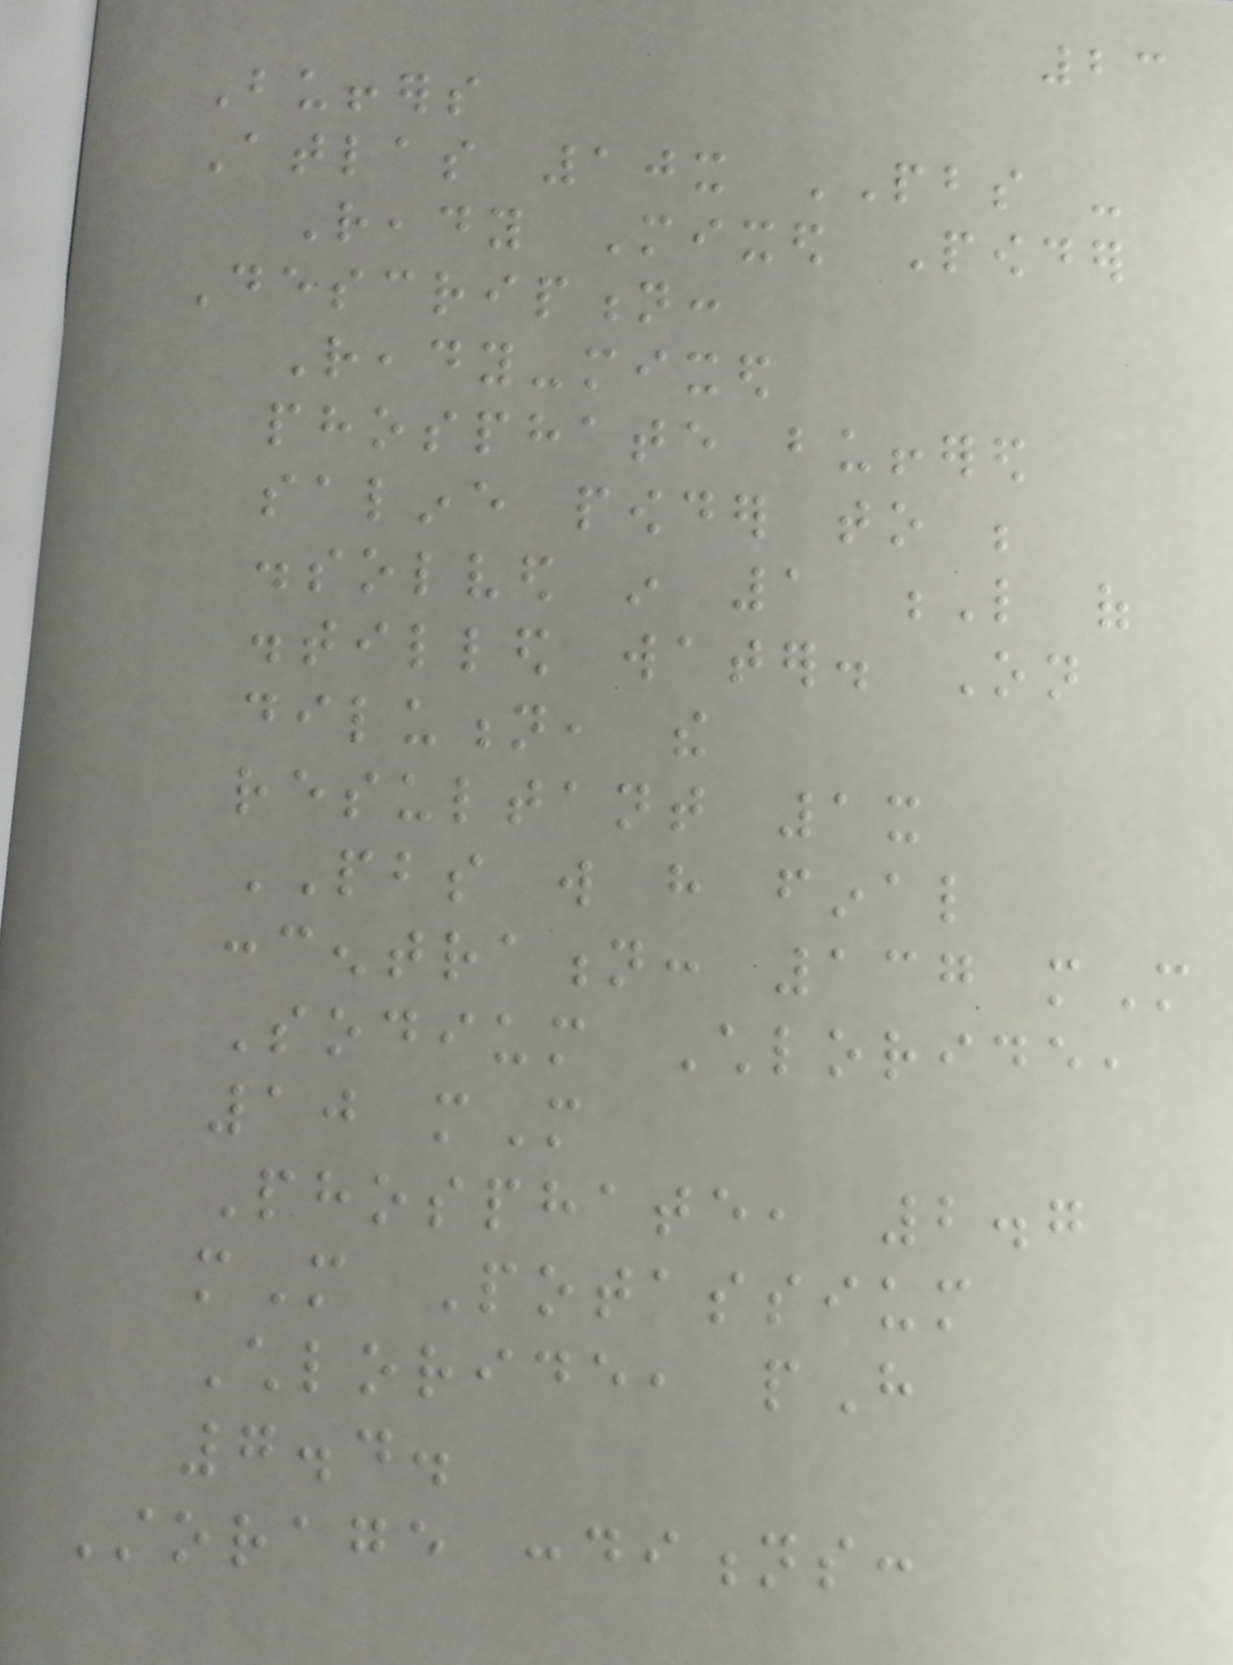23
Buffers
Atlas 10x PBS -
Ready Mixed Powder
Description:
Ready-mixed
phosphate buffered
saline powder to be
dissolved in 1 L of
distilled water. On
dilution, the
resultant 1x
PBS will have final
concentration: 137 mM
Sodium Chloride,
10 mM
Phosphate, 2.7
mM Potassium
Chloride, pH
7.4.
Storage conditions:
